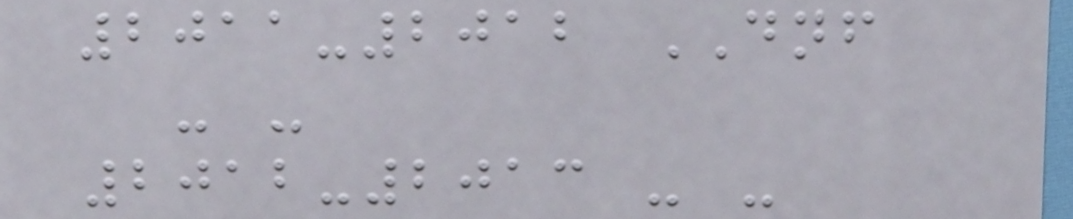2011-2012 DNF
- -
2012-2013 - -
